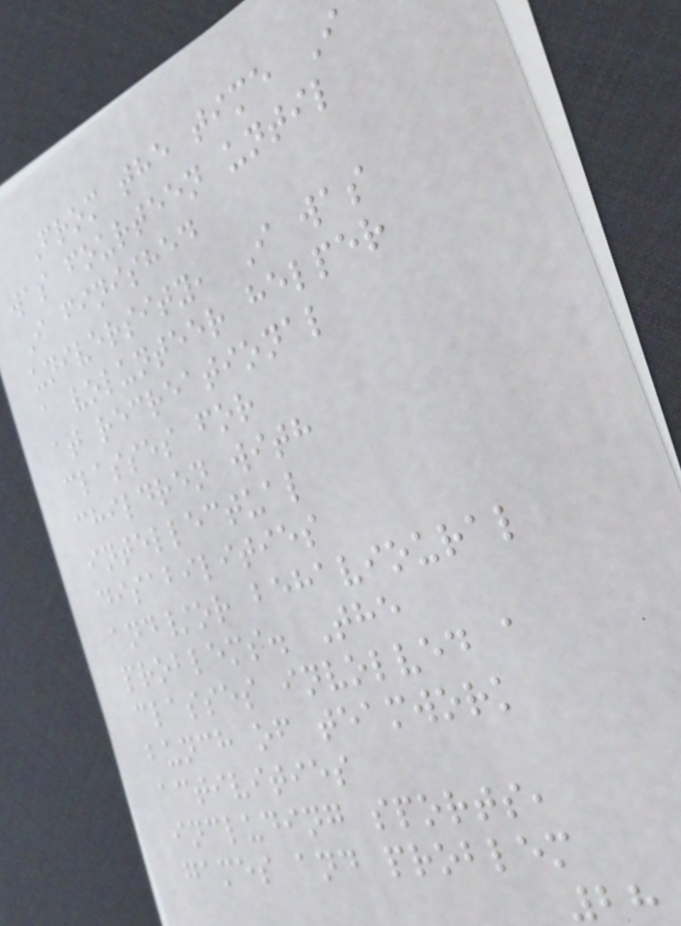From the time I
was fourteen until
I finished
university, I was
a volunteer helper
at recreational
classes for
children with
intellectual
disabilities
and/or behavioural
problems. The
classes involved a
bunch of teamwork
activities
including sports,
games and problem
28
